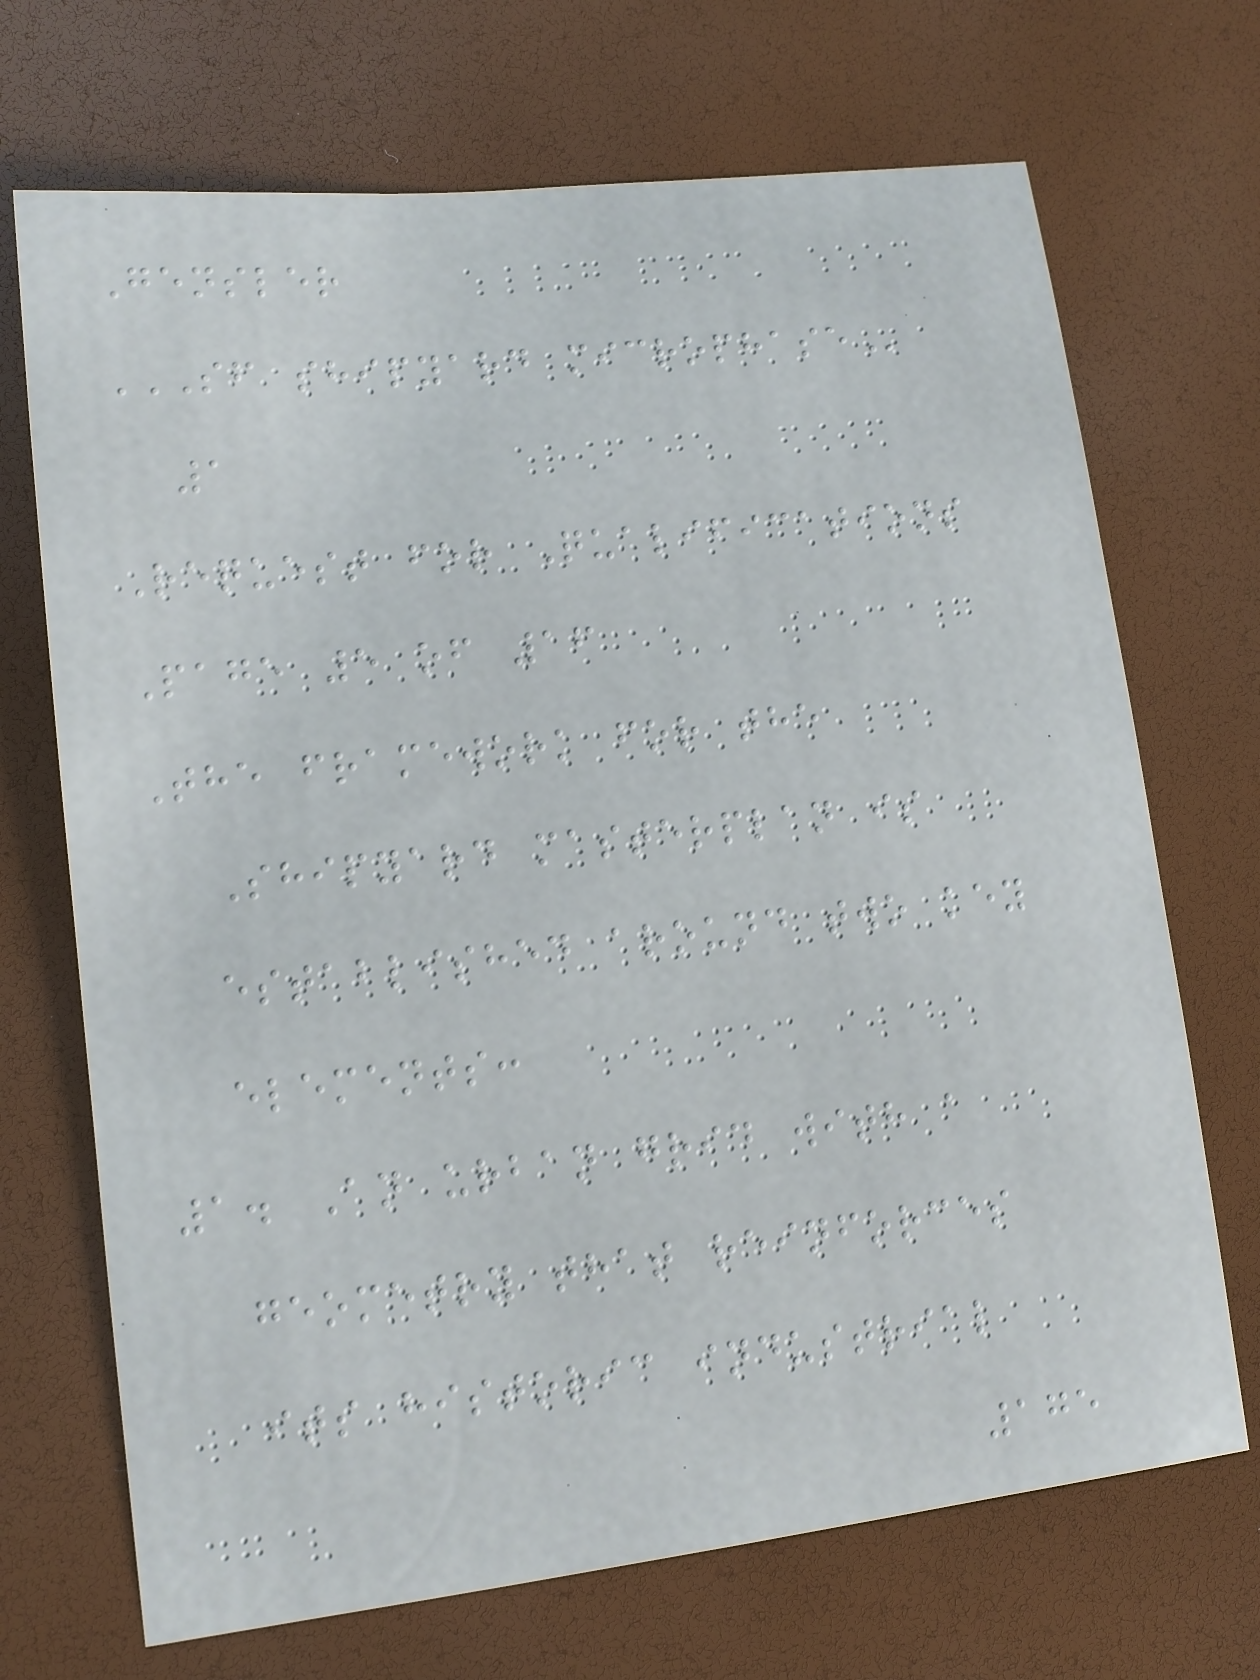Gensler
SF SHIPYARD MICROPHASE
1
Request for Qualifications
Page 5 of 16
The framework for the
Shipyard masterplan is
established around two key
elements:
1. An urban grid with a
geometry that reinforces
its historic industrial
175
